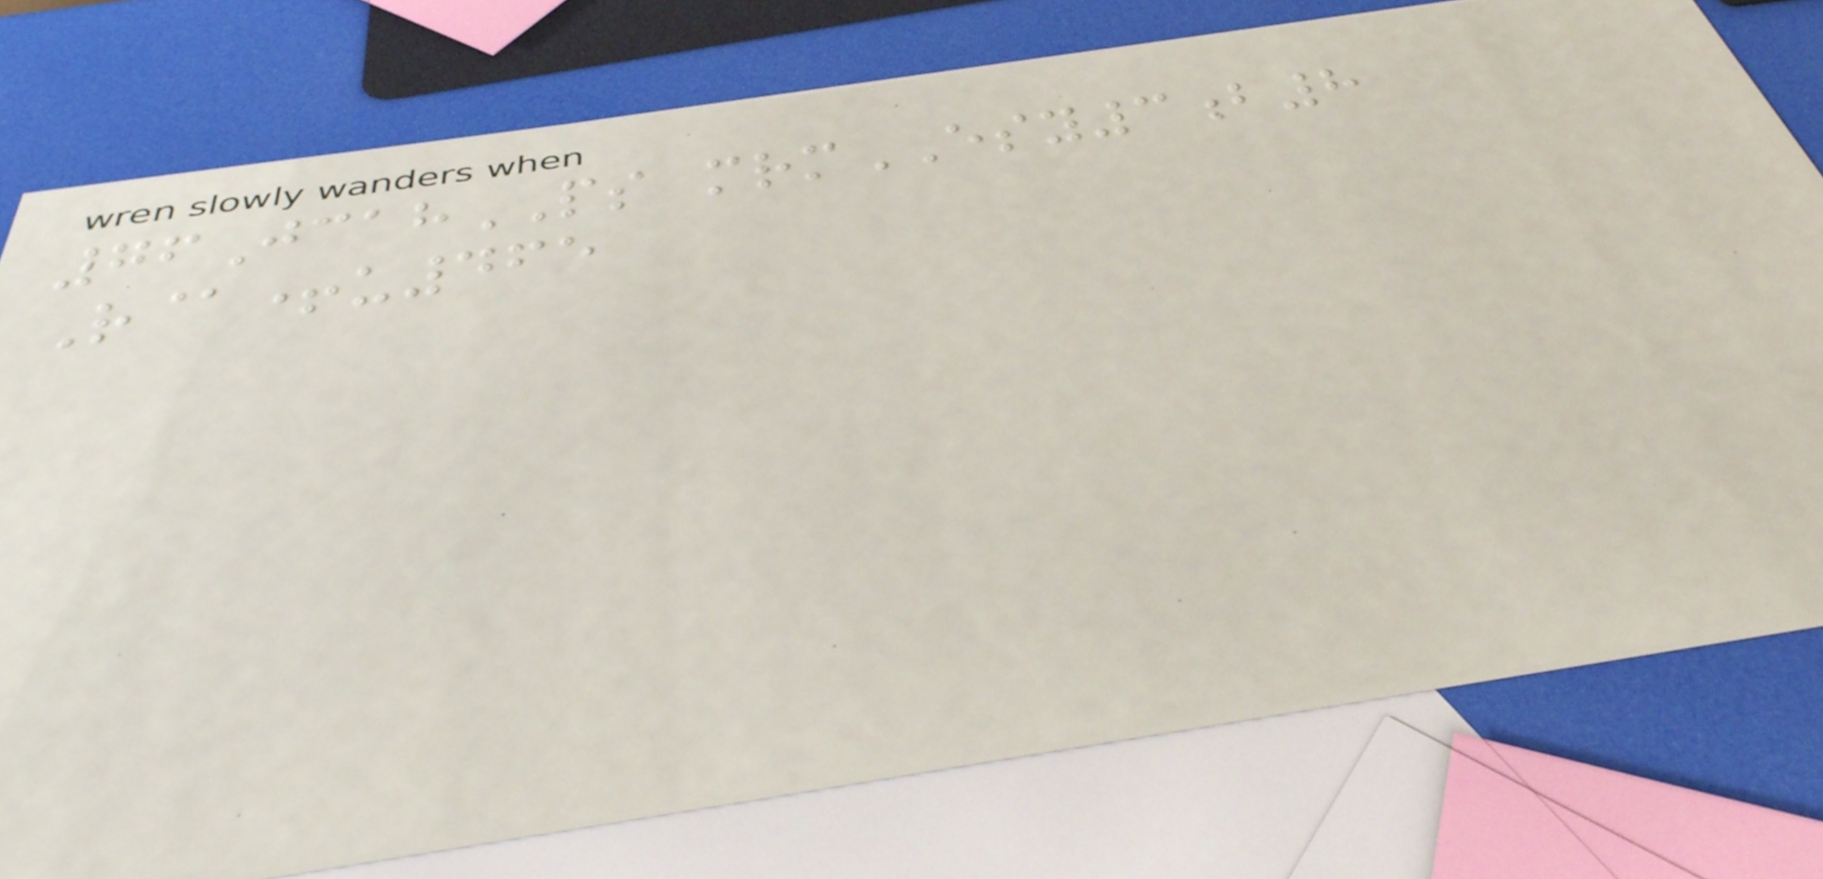76JcahPS mrmESY3b8
R@+u465
